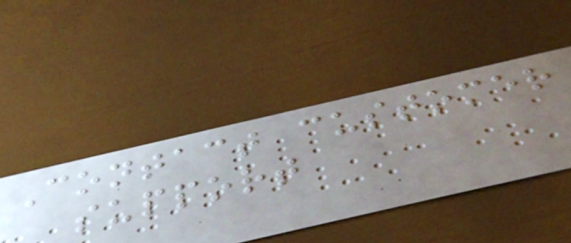Contact customer
support
